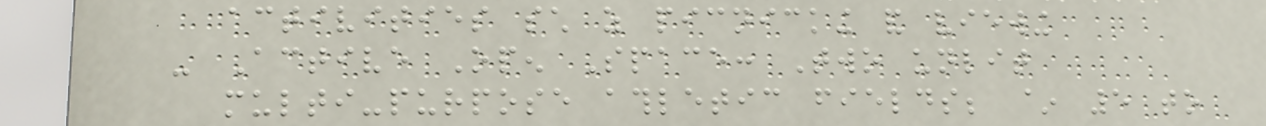activities such as picnicking and viewing
- Active Open Space: Two unlit
multi-purpose athletic fields; ~ 5 to
